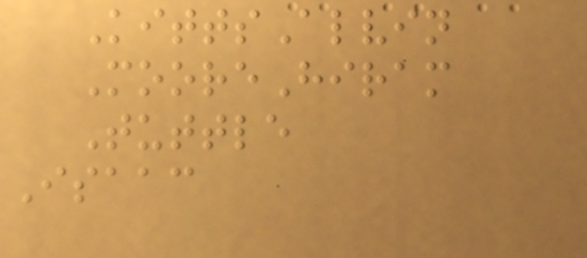KittsAlvin
MooreHiram
Tuttle
Isaac
